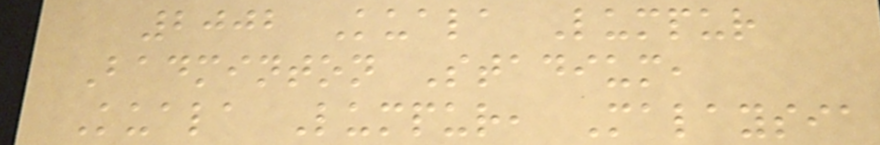2002 Kuala Lumpur
Badminton Stadium,
Kuala Lumpur, Malaysia
